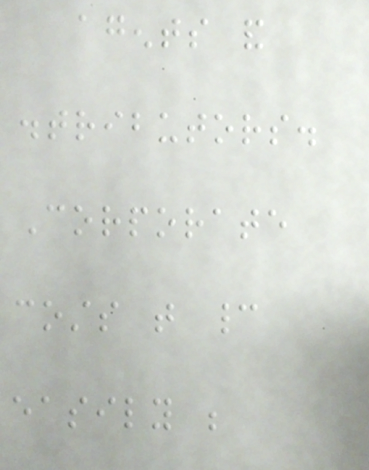agents and
distributors.
Corporate
costs that cannot
easily be
